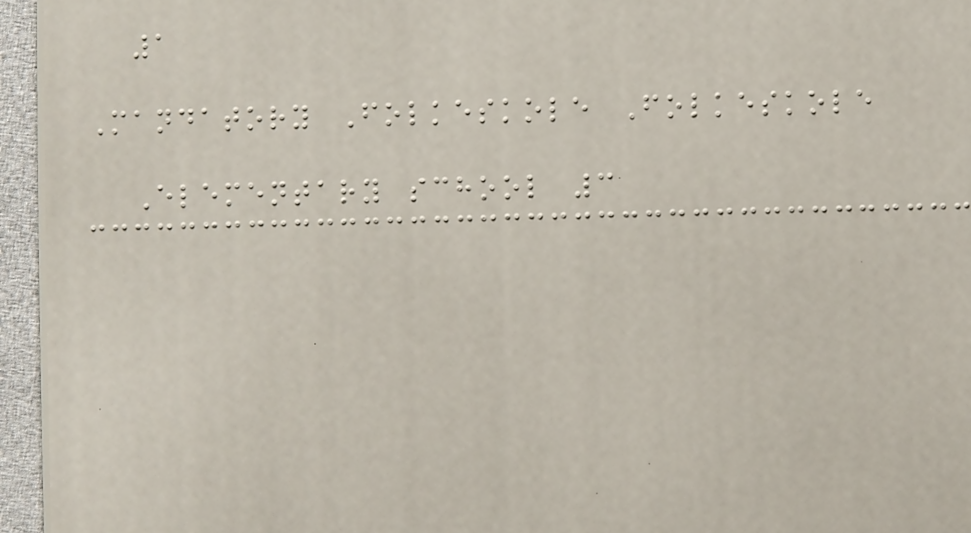1
Mandatory Folkeskole Folkeskole
Elementary school 3
